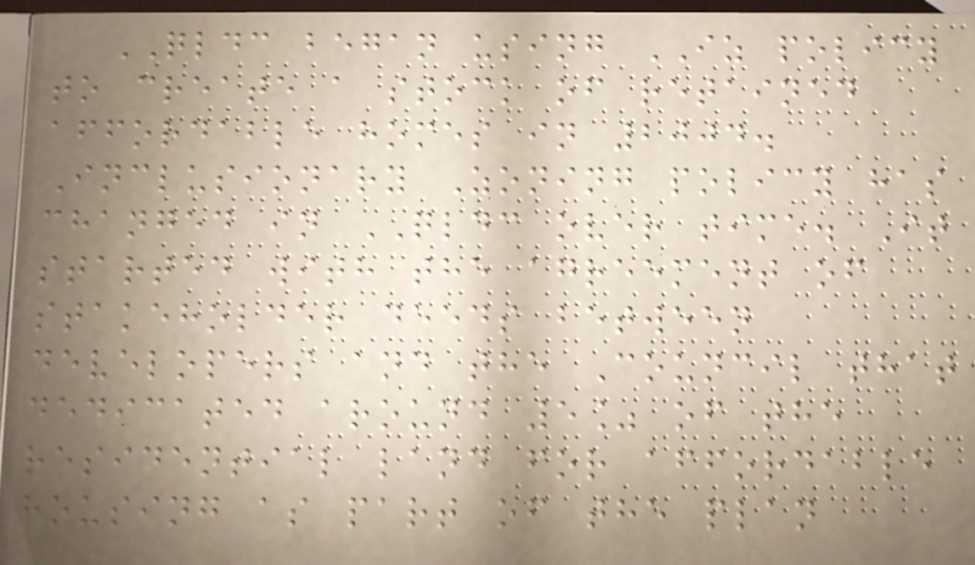QLDC began using IZ policy
to create a stock of retained
affordable homes in 2004.
Inclusionary Zoning policy has
changed in QLDC over time. It
started with the agreement of
stakeholder deeds between
developers and the Council that
dedicated around 5% of the
residential land for affordable
housing as part of the plan
